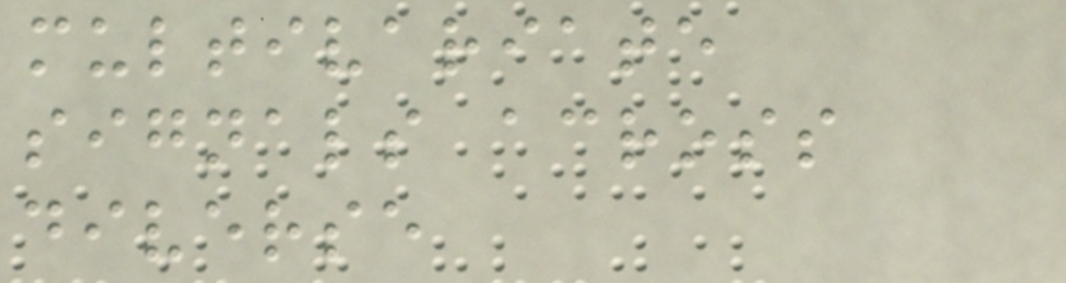multivariate
signals across
diverse
